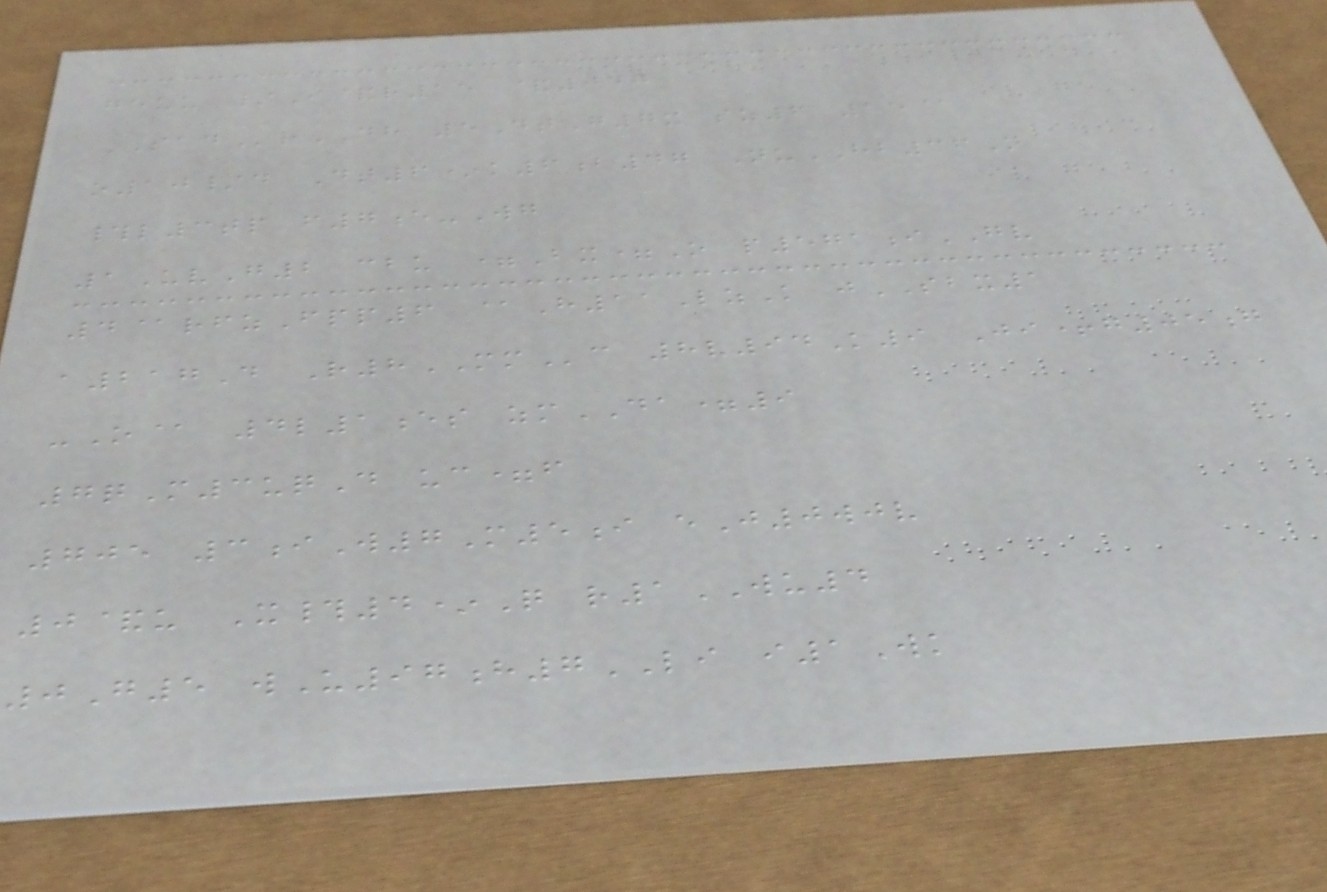geuu /I&r15 &047
SADrDH 5DtG7x sz6 15@
o10/d Dt6*k6b47 NuHB36N
#l3tp f7e-Wg
1UvG2 cbu =Bx=O p571iGV
4@rfzFpp6 @H11LzK jSBX1
a217D R8MMc 8v94K9 Ji+g05g
-O@ 4l1es zmDA=9
7qM3uqD uc=f
705 3iW7M5i eJ0wjv
0&u X#4*Q r1WU4
0G5 wU97h7LI i1Wk
